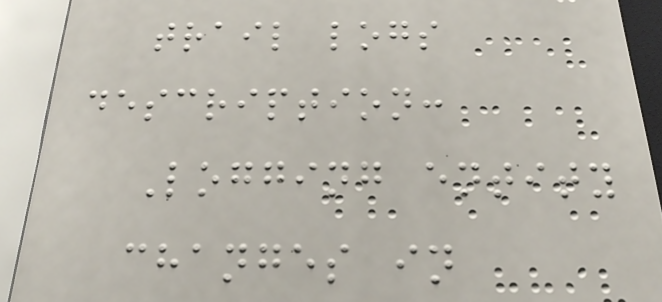trail logs
description:
Logging entity
changes in
